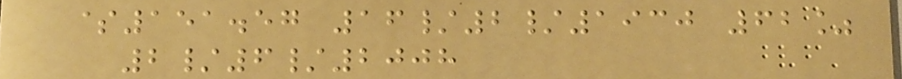$151.57 16/2/1930 62%
2/6/2008
